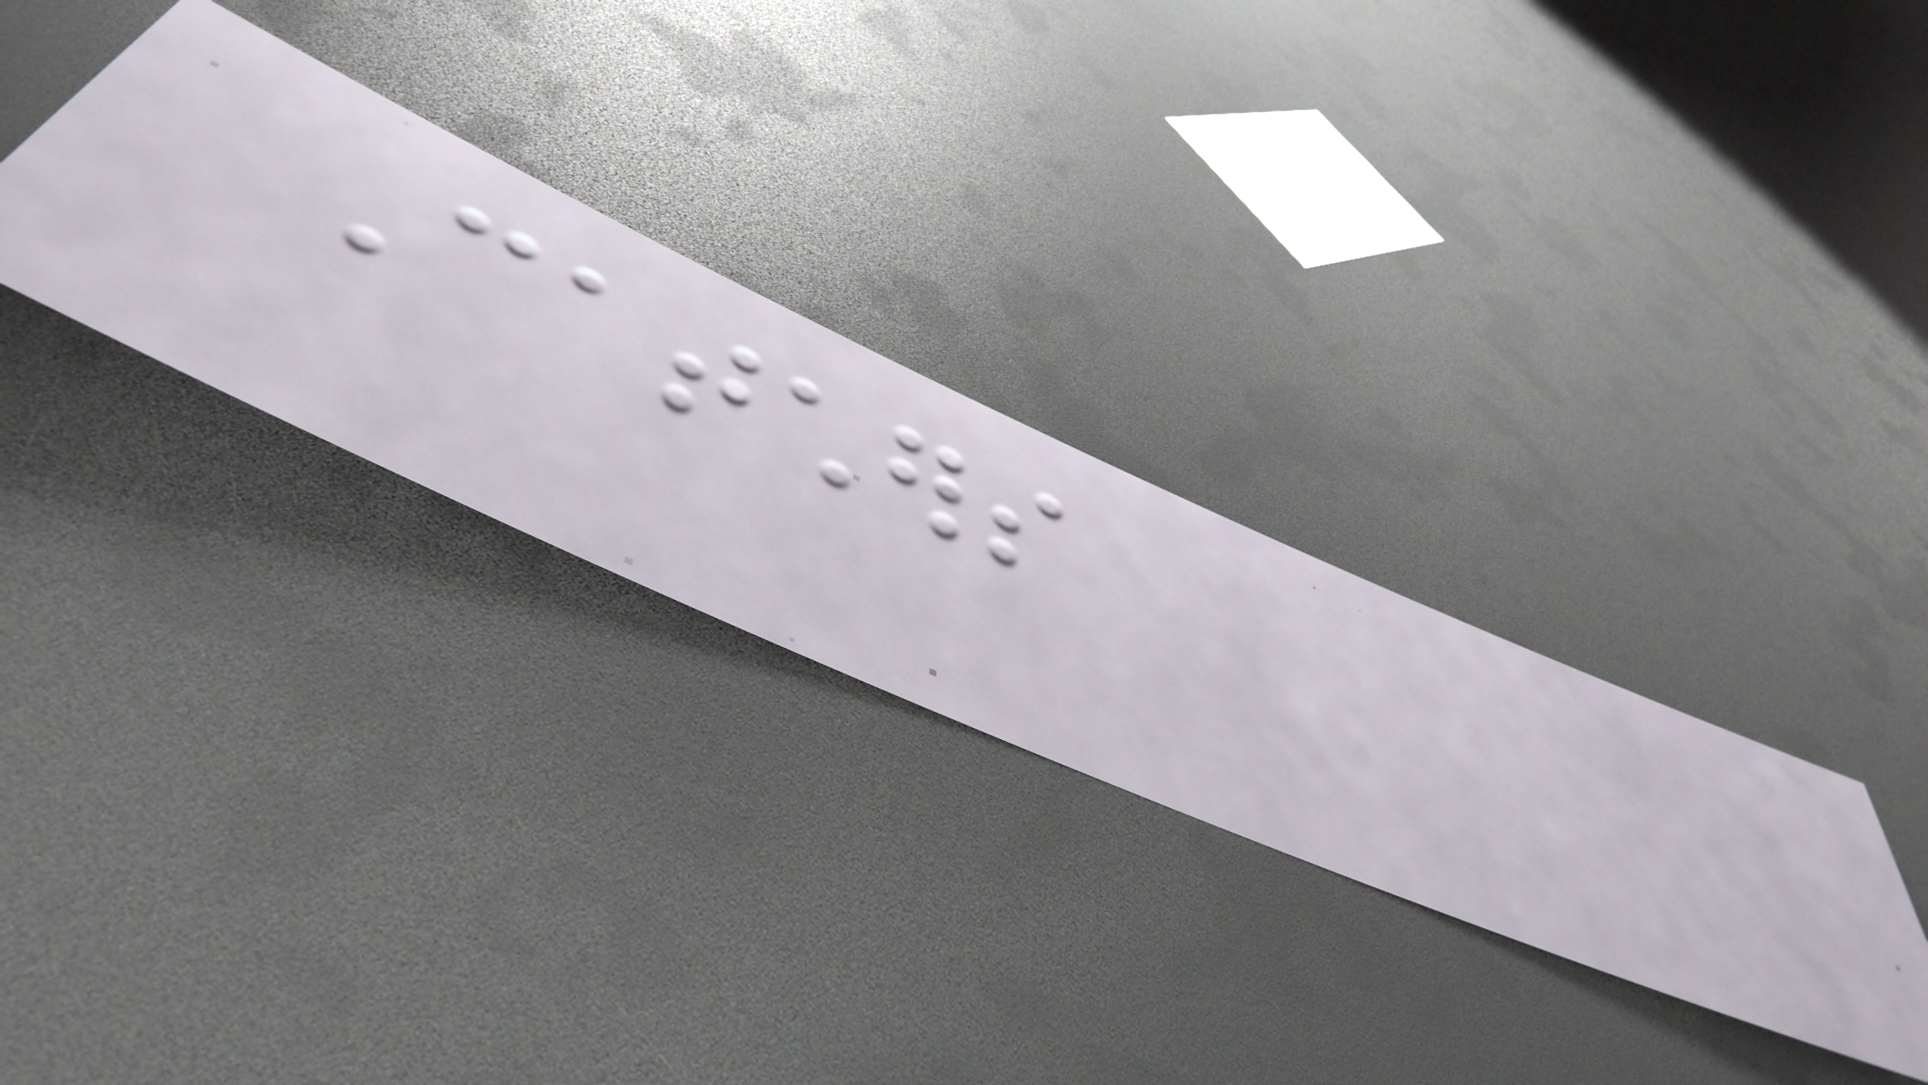Catchers
